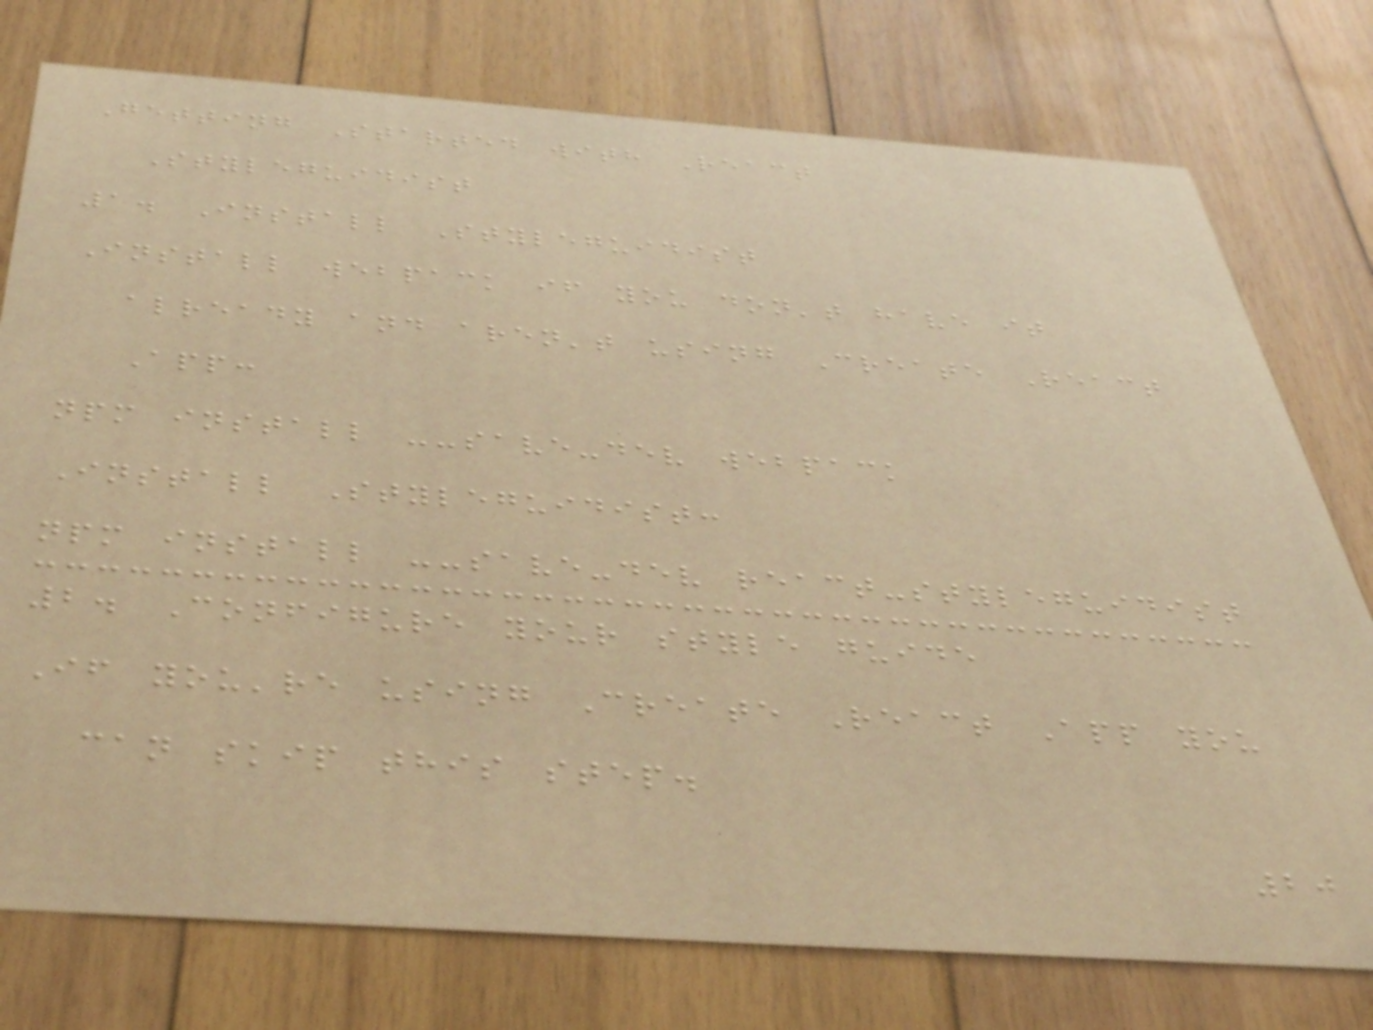Getting Started with React
Styleguidist
1. Install Styleguidist
Install webpack if you don't have it
already and aren't using Create React
App:
npm install --save-dev webpack
Install Styleguidist:
npm install --save-dev react-styleguidist
2. Configure your style guide
If you're using Create React App you
can skip this step.
20
